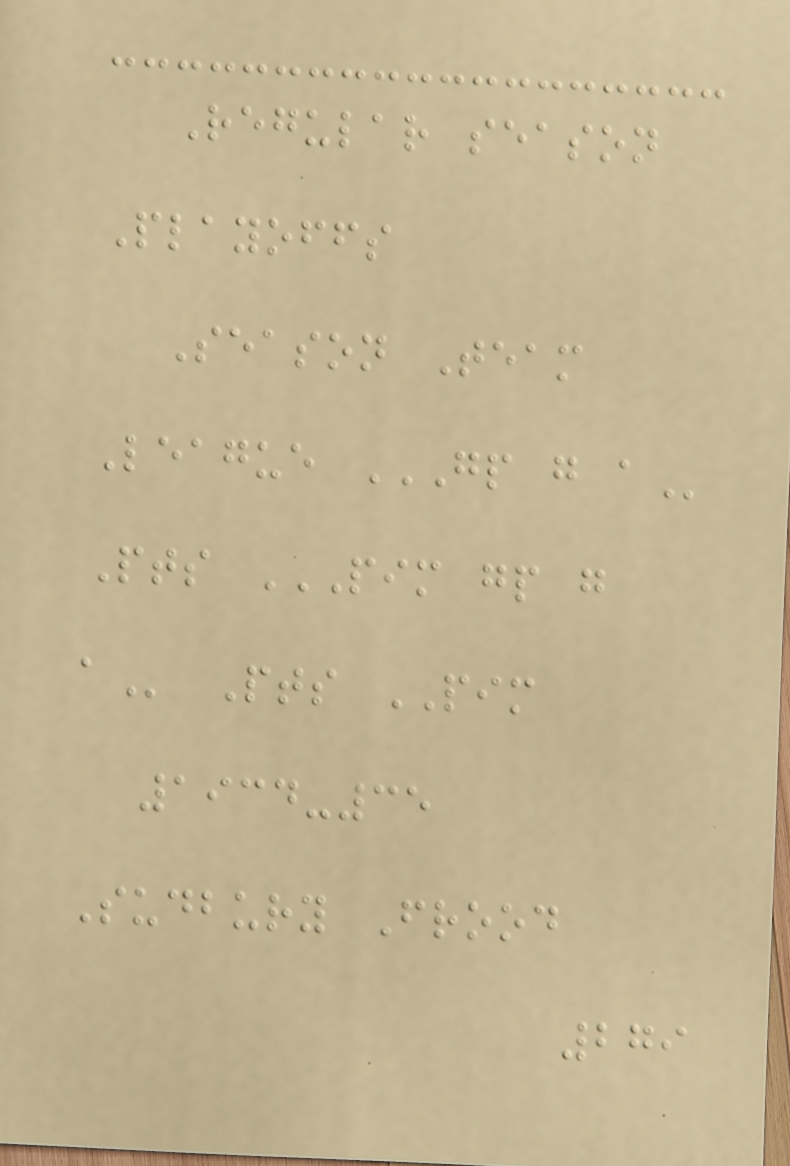Regular season
Playoffs
Season Team
League GP G A
Pts PIM GP G
A Pts PIM
1934-35
Sudbury Frood
279
